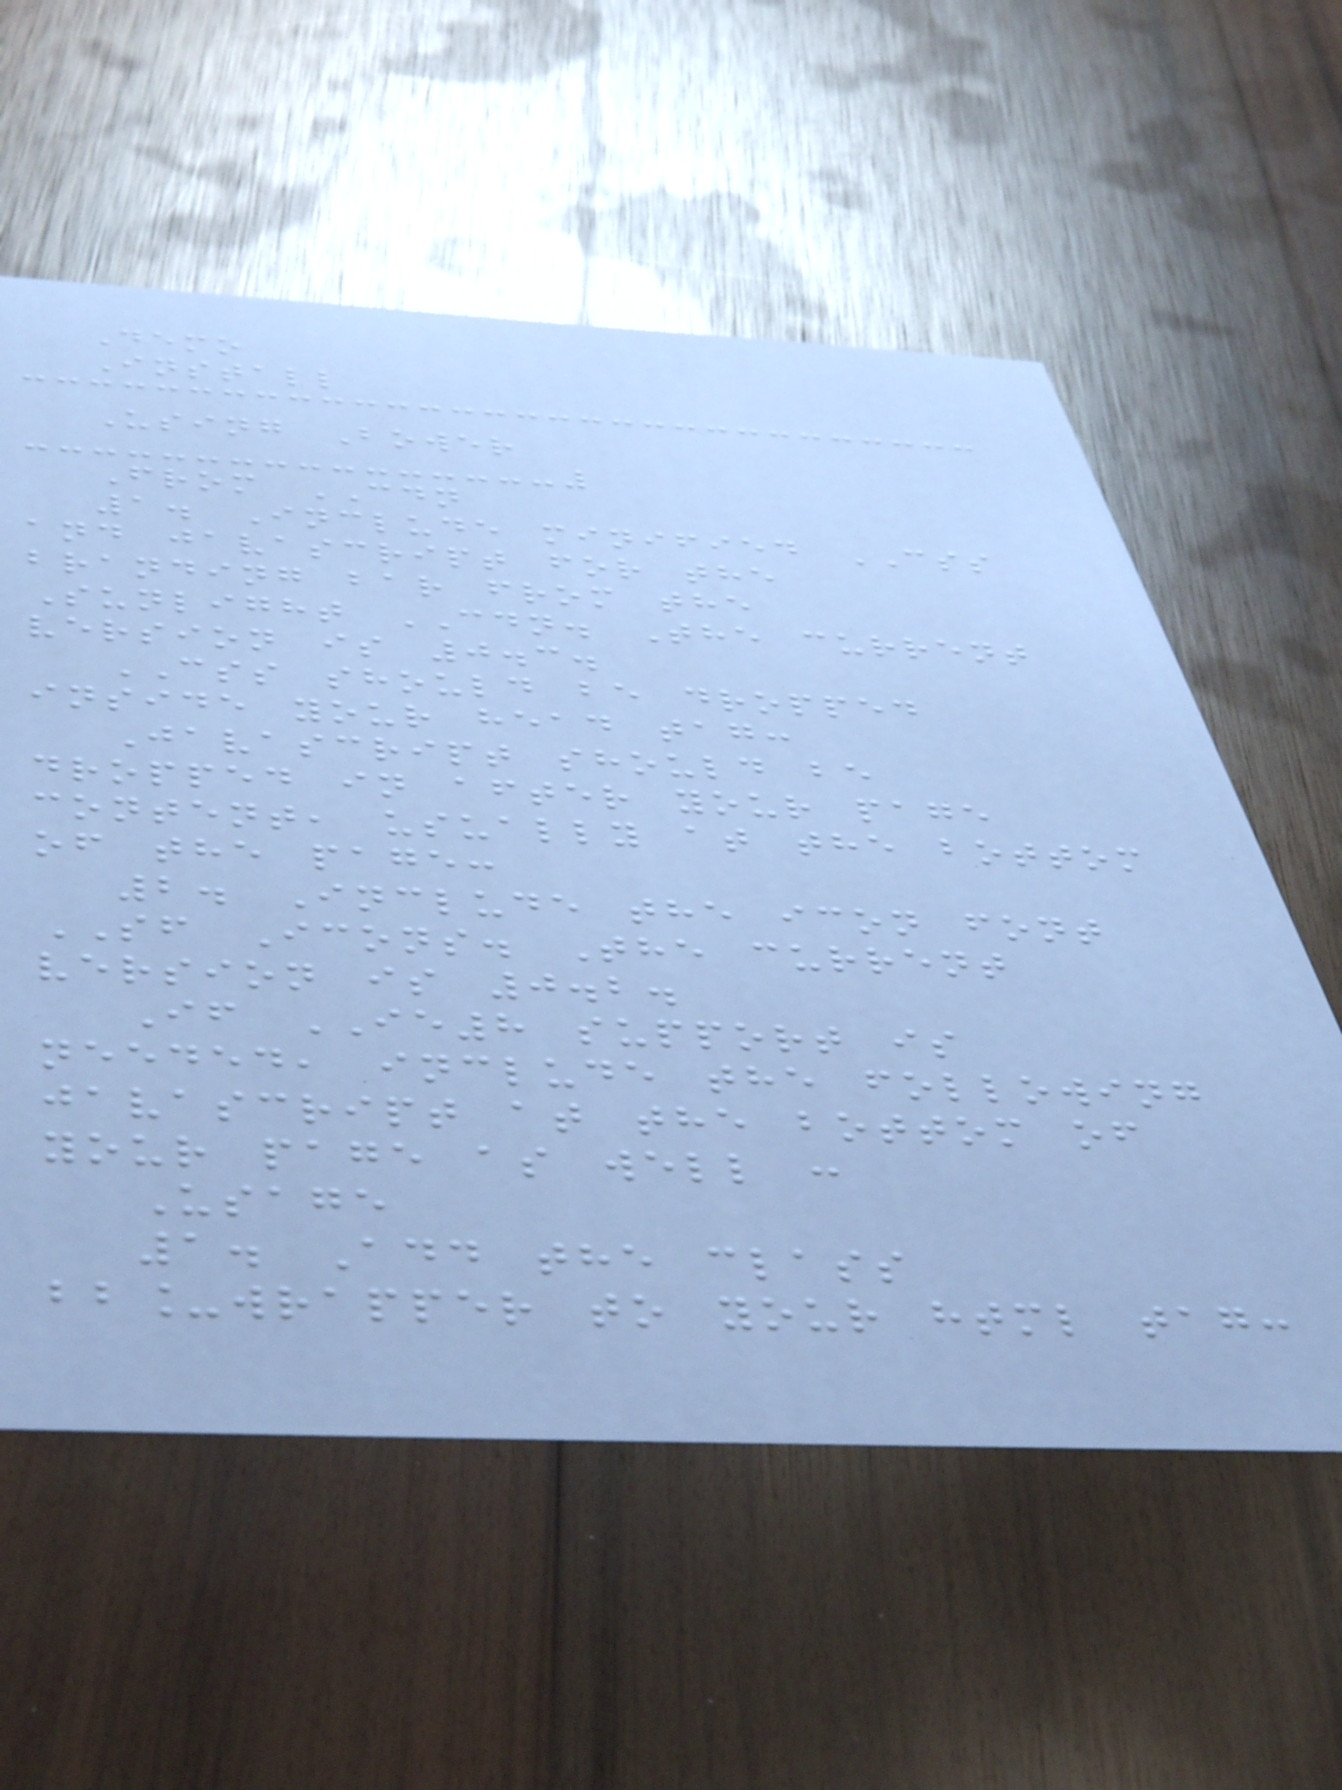Demo
Install
Using Bower
From CDN
1. Include minified CSS
and javascript for the
branding bar from the
Sunlight CDN. The current
version is 0.3.
CSS should be dropped
inside your head tag:
Javascript should be
dropped in after your page
content, usually at the bottom
of the page:
2. Include the icon font
SF Icons. The current
version is 0.2.
If IE8 support is
needed, include the following
javascript at the bottom of
your page as well :
Usage
1. Add the class
bb_wrapper to your html tag:
